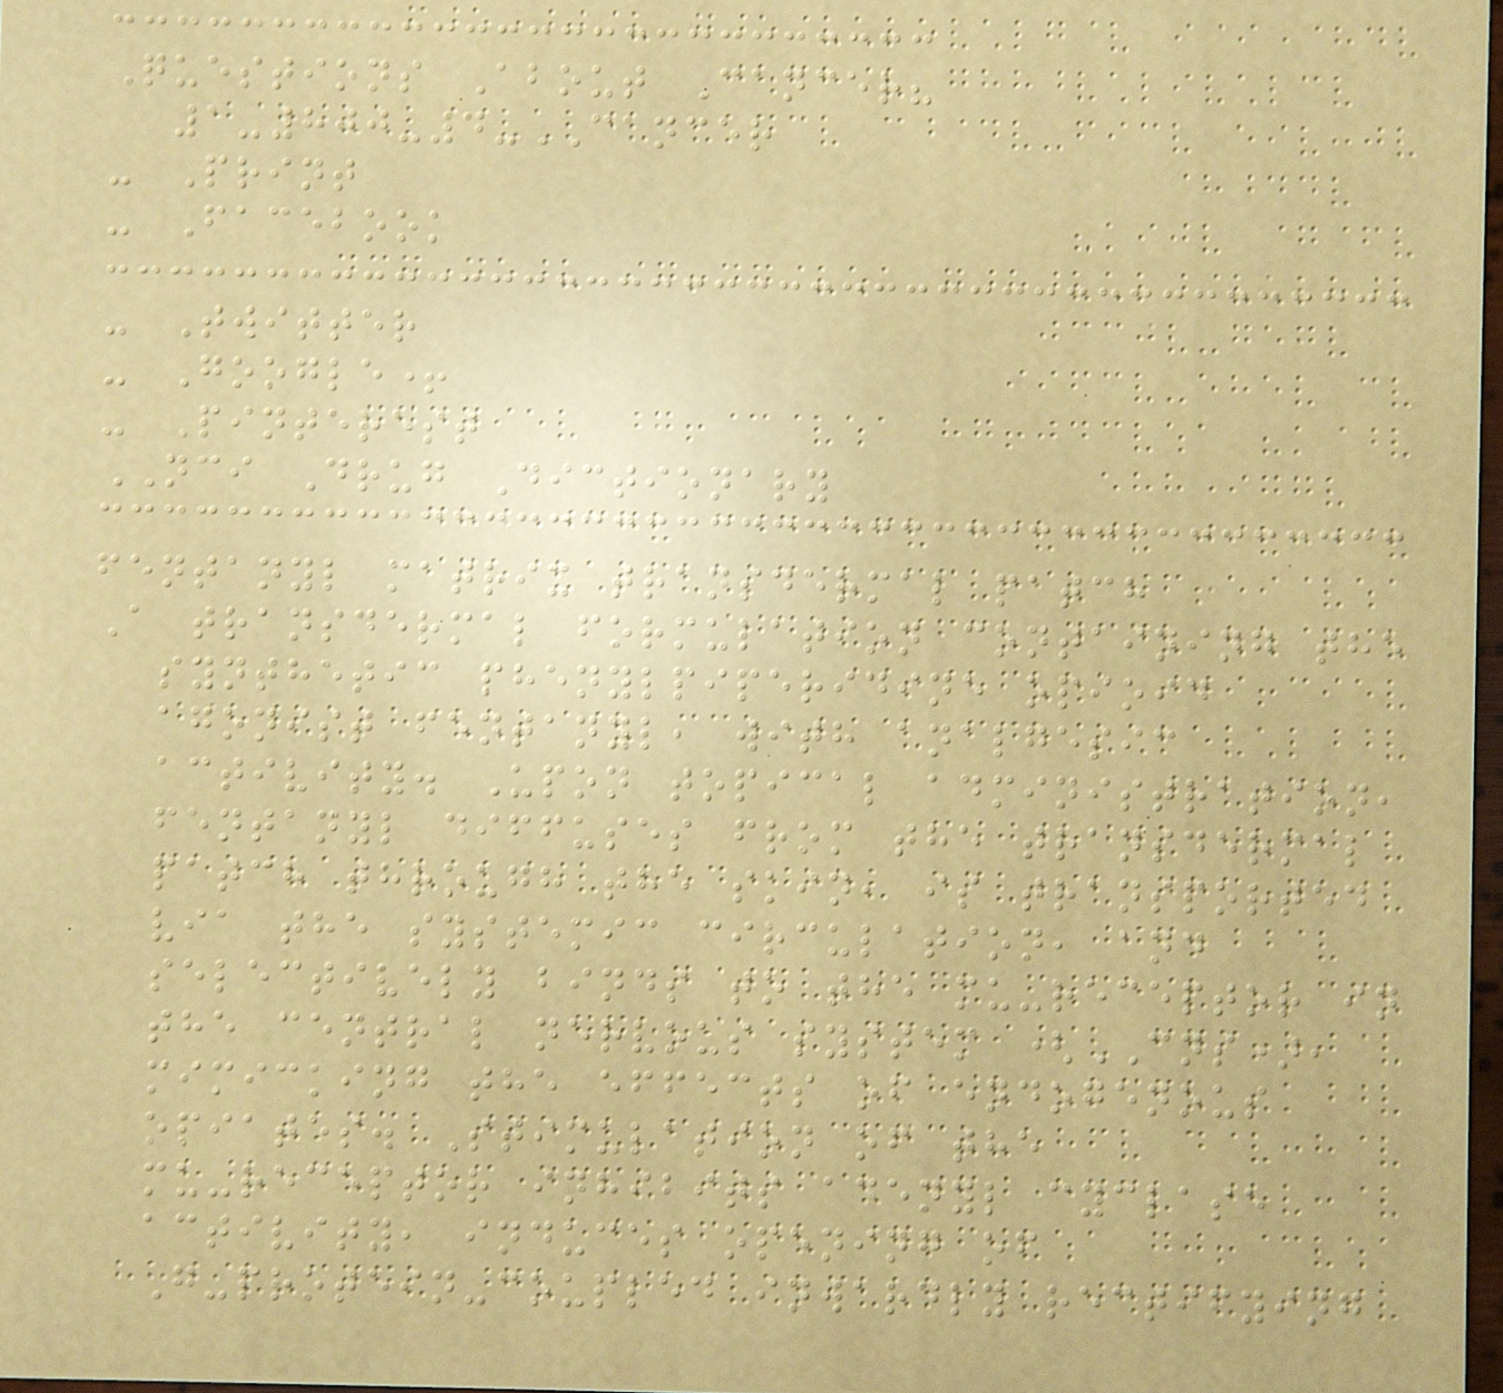Questions About Cancer?
1-800-4-CANCER
- Print
- Facebook
- Twitter
- Google+
- Pinterest
NCI Drug Dictionary
fentanyl matrix transdermal patch
A transdermal formulation containing the
synthetic phenylpiperidine opioid
agonist fentanyl, with analgesic
activity. Upon topical administration,
fentanyl diffuses from the transdermal
patch through the skin, is transported
via the systemic circulation, and
selectively binds to the mu-receptor in
the central nervous system (CNS),
mimicking the effects of endogenous
opiates. Stimulation of the
mu-receptor inhibits adenyl cyclase
activity, induces opening of
G-protein-coupled inwardly rectifying
